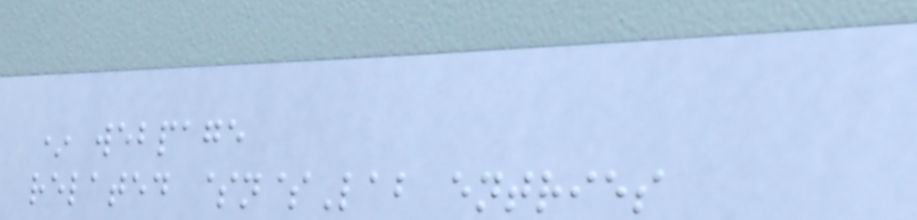* webpage
related $n$Lab entries
